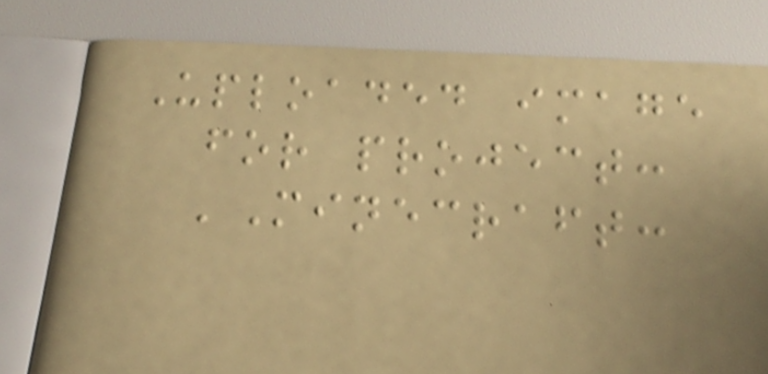Uploaded image
for project:
'Minecraft:
